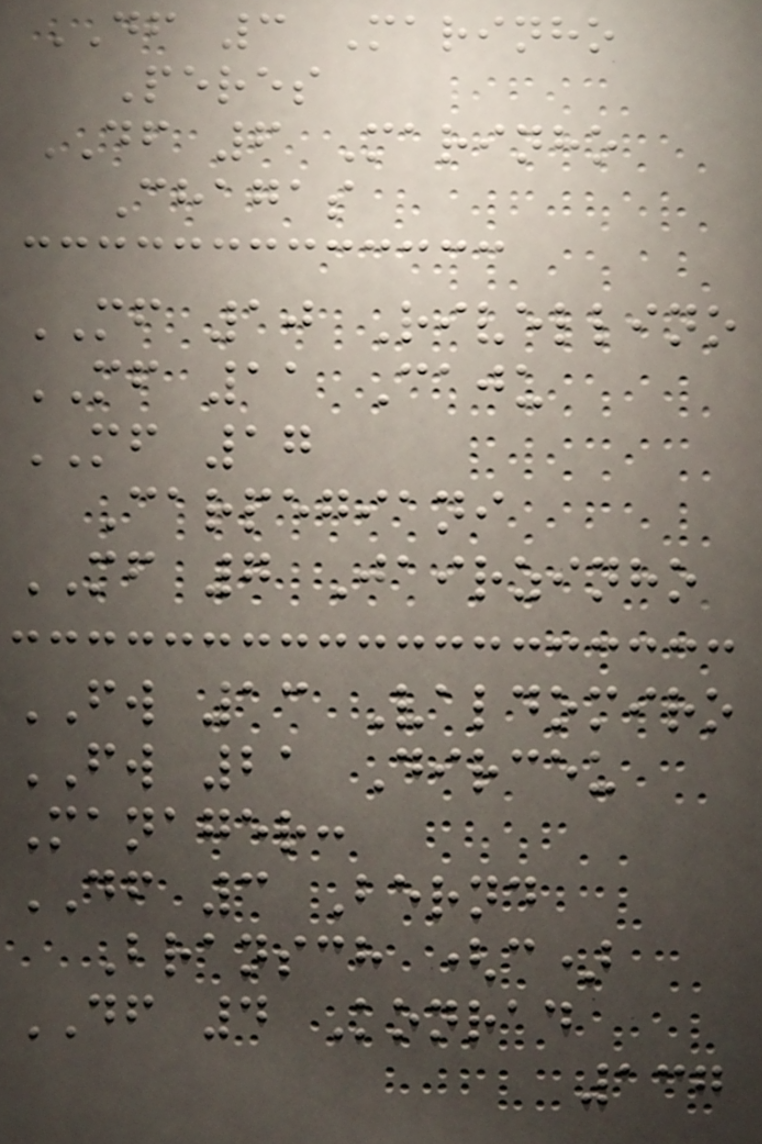DF 3 Marinho
Peres
DF 6 Marinho
Chagas
MF 10 Rivellino
MF 11 Caju
MF 17
Carpegiani
MF 7 Jairzinho
FW 13 Valdomiro
FW 21 Dirceu
Manager:
DF 3 Bernd
Bransch (c)
DF 4 Konrad
137
